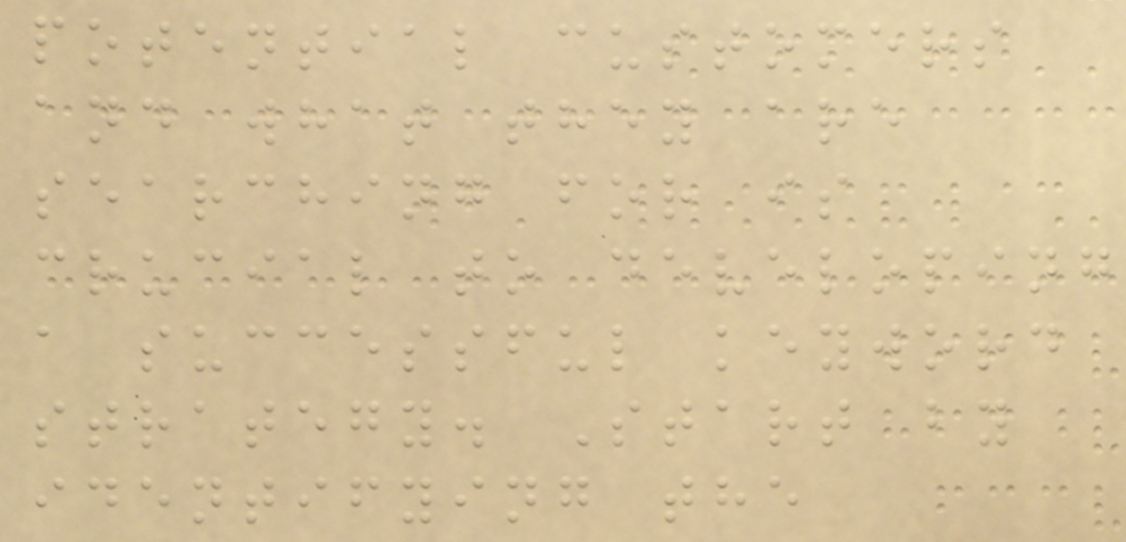potential customers
and what they are
searching for is
crucial to developing
a successful keyword
strategy. Start by
identifying the
